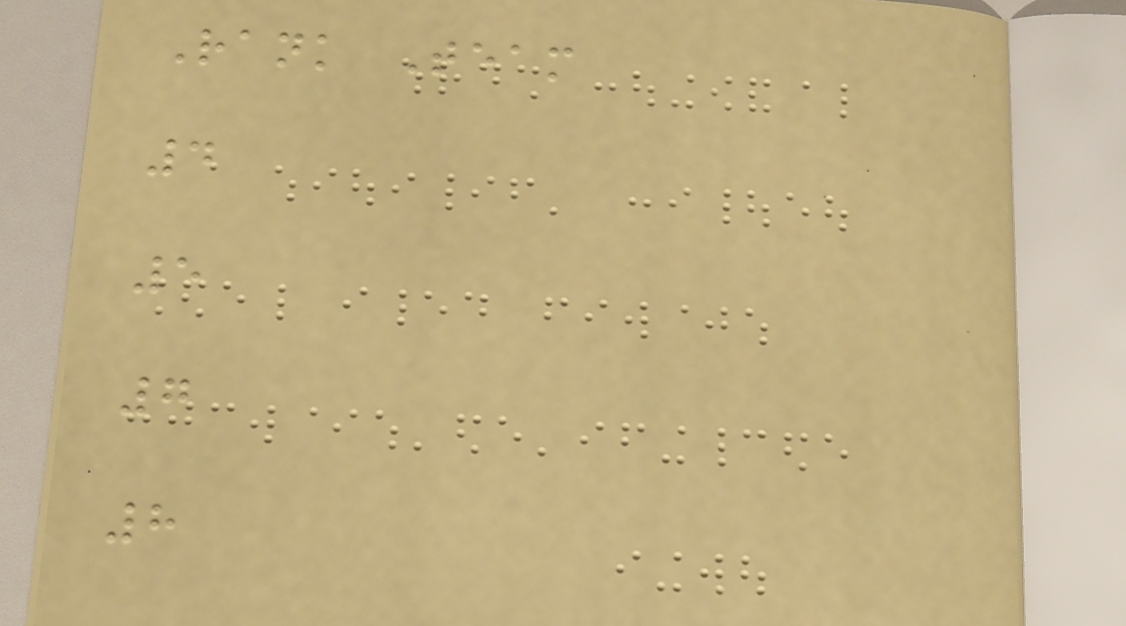Rank Team
4
5
7
8
